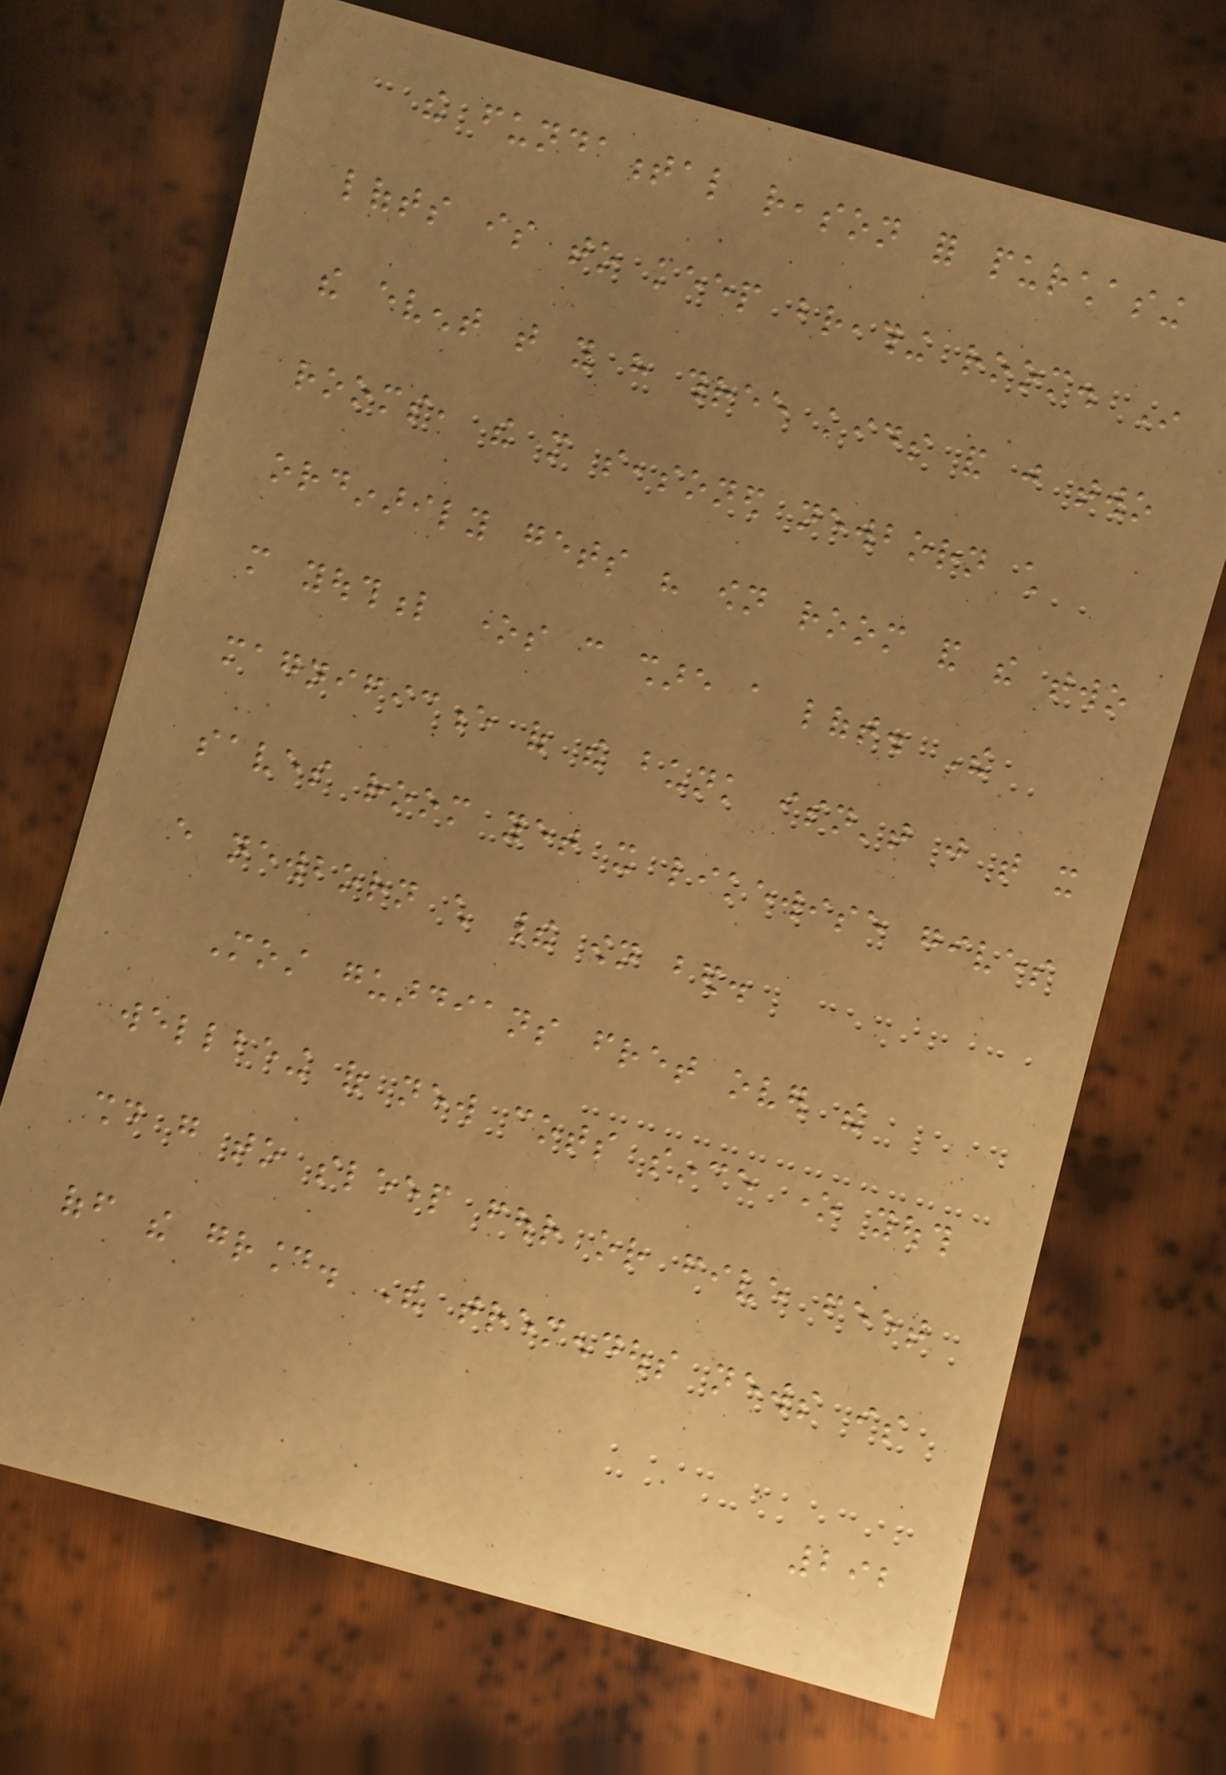the fundamental reason for purchasing
lofts is to keep breathing room. In
the event that you have three kids and just two
rooms, the more seasoned newborn child
ordinarily gets his own room and the two
more youthful ones can share a loft. The
magnificence of the bunk isn't just that it
saves room yet it likewise gives
every newborn child their own bed.
Most guardians fret over the
wellbeing of new cots since one youth
should go to sleep four or five feet
off the ground. The tremendous news is
292
